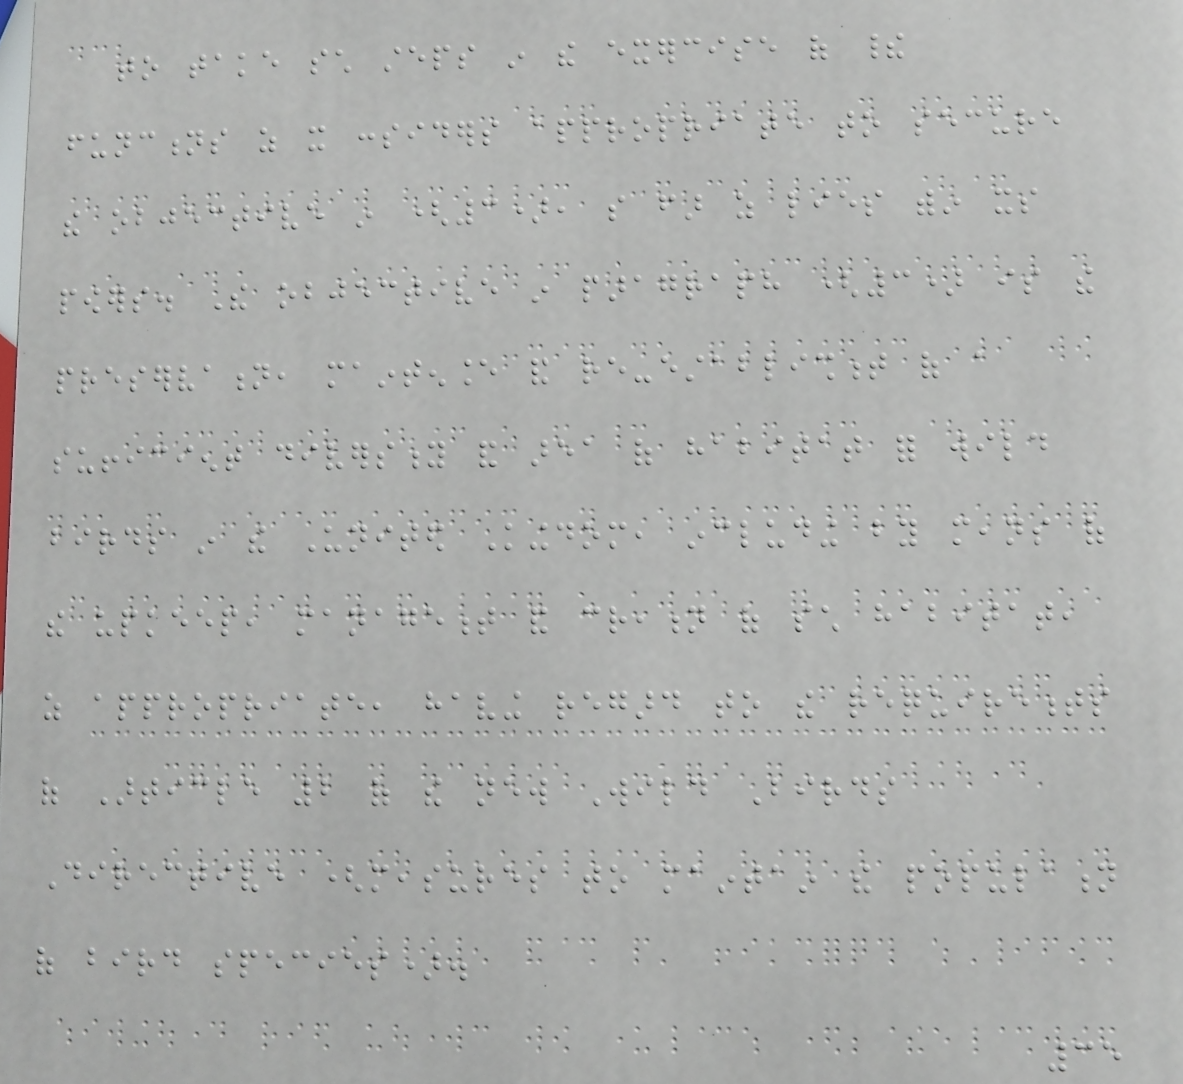to take such steps in the exercise of their
functions as it considers appropriate to secure
the objective in (3), so far as lies within its
powers. The objective in paragraph (3) is the
preservation, maintenance and re-establishment of a
sufficient diversity and area of habitat for wild
birds in the United Kingdom, including by means of
the upkeep, management and creation of such habitat,
as appropriate, having regard to the requirements
of Article 2 of the new Wild Birds
Directive (measures to maintain the population
of bird species).
35
